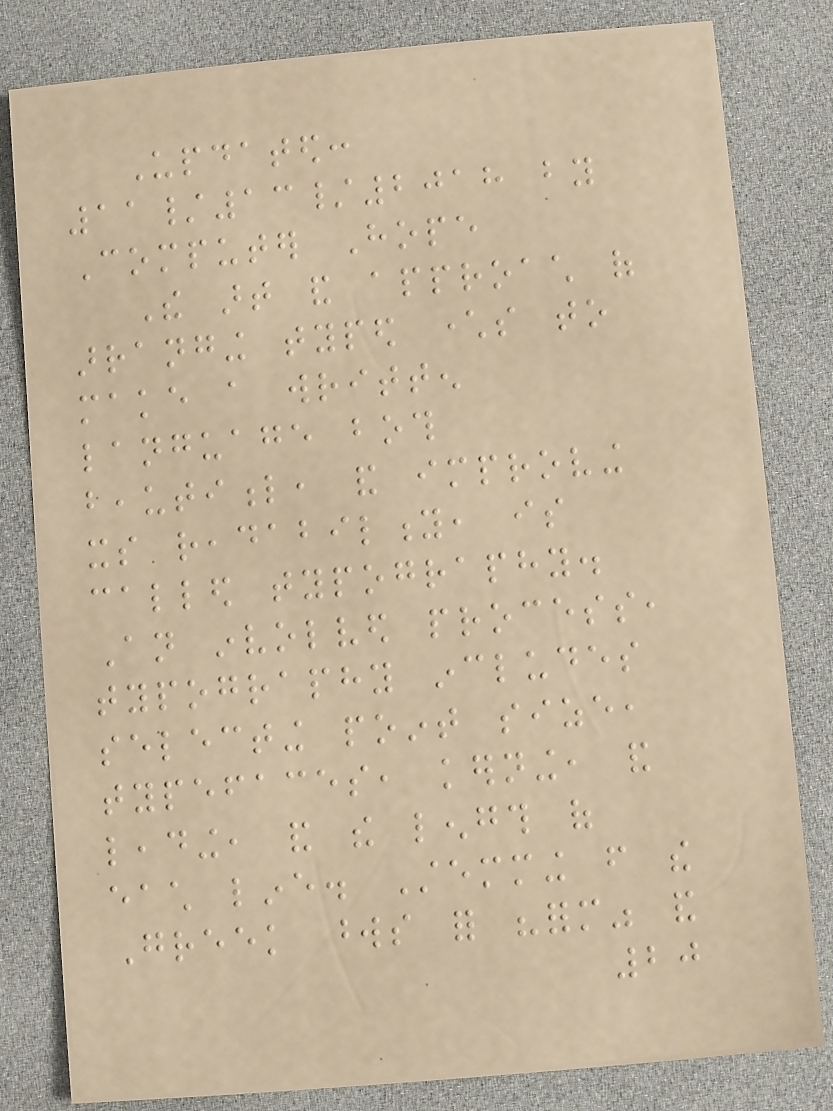Updated:
11/13/2018 by
Computer Hope
The art and approach of
arranging typed characters to
make a written
language both
beautiful, and improving
its readability, is
called typography.
An involved process,
typography includes
selecting point size,
typefaces, kerning, and
leading, and the length of
each line. Stemming from the
Greek words for "form" and
20
